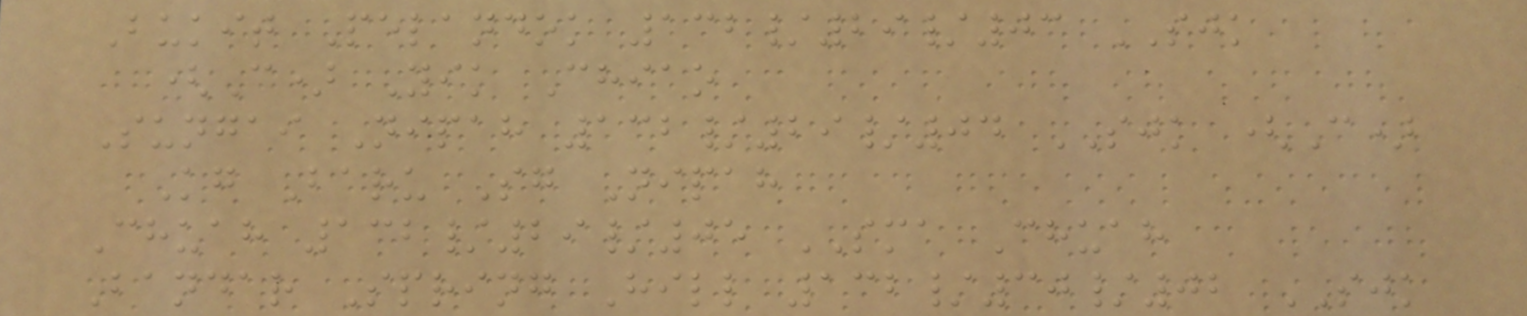Bukit Pelandok 132/29/03 SJK
(C) Yik Chiao
Sungai Nipah 132/29/04 SJK (C)
Kg Baru Sg Nipah
Chuah 132/29/05 SMA Chuah
Bandar Spring Hill 132/30/02 SJK
